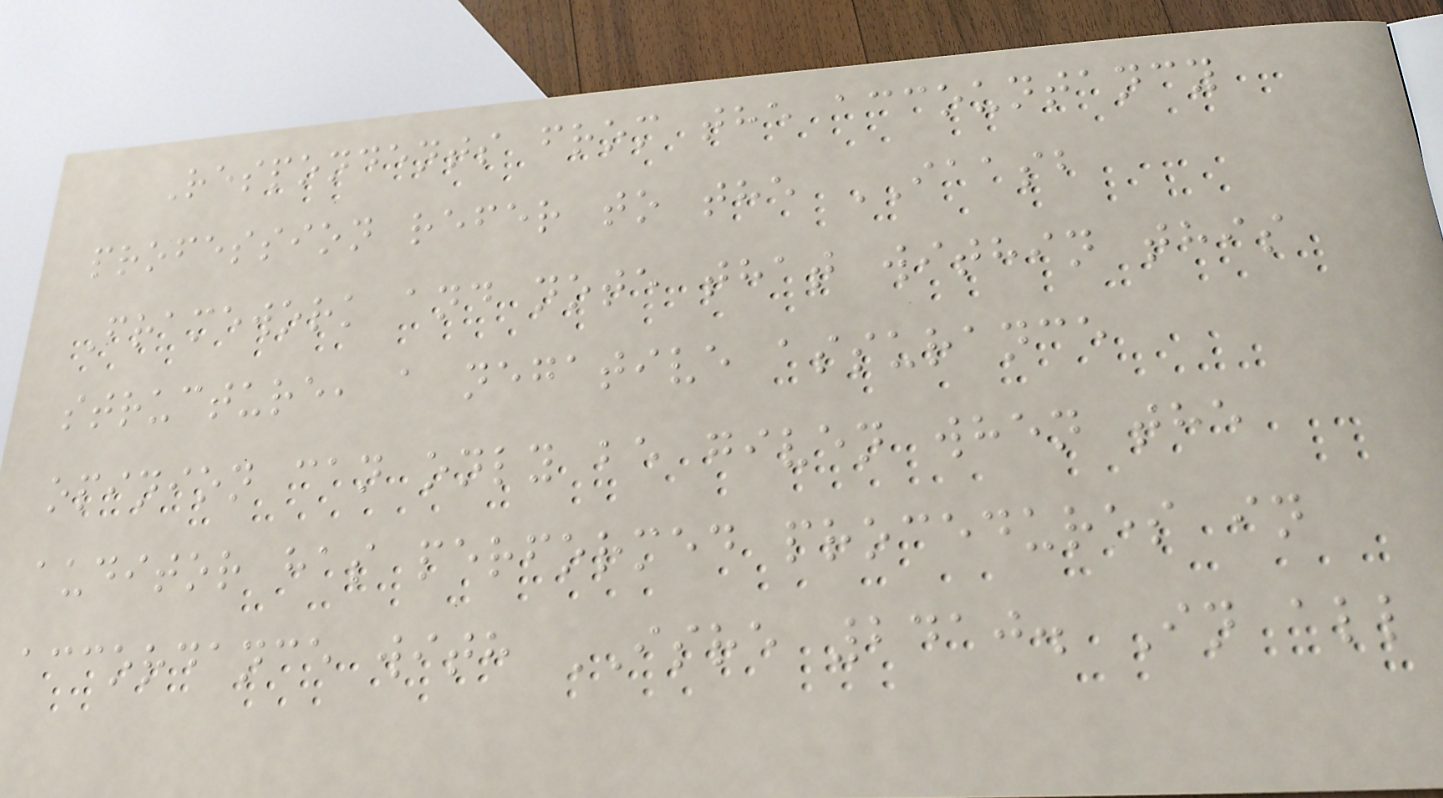Respondents from the accountancy
profession refer to the IAASB
Framework and note that within this
structure, a negative assurance
opinion can only be given when the
auditor has performed procedures in
accordance with ISRE 2410. In all
